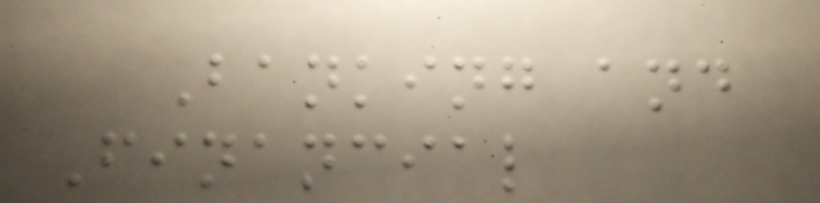Banking and
Financial
